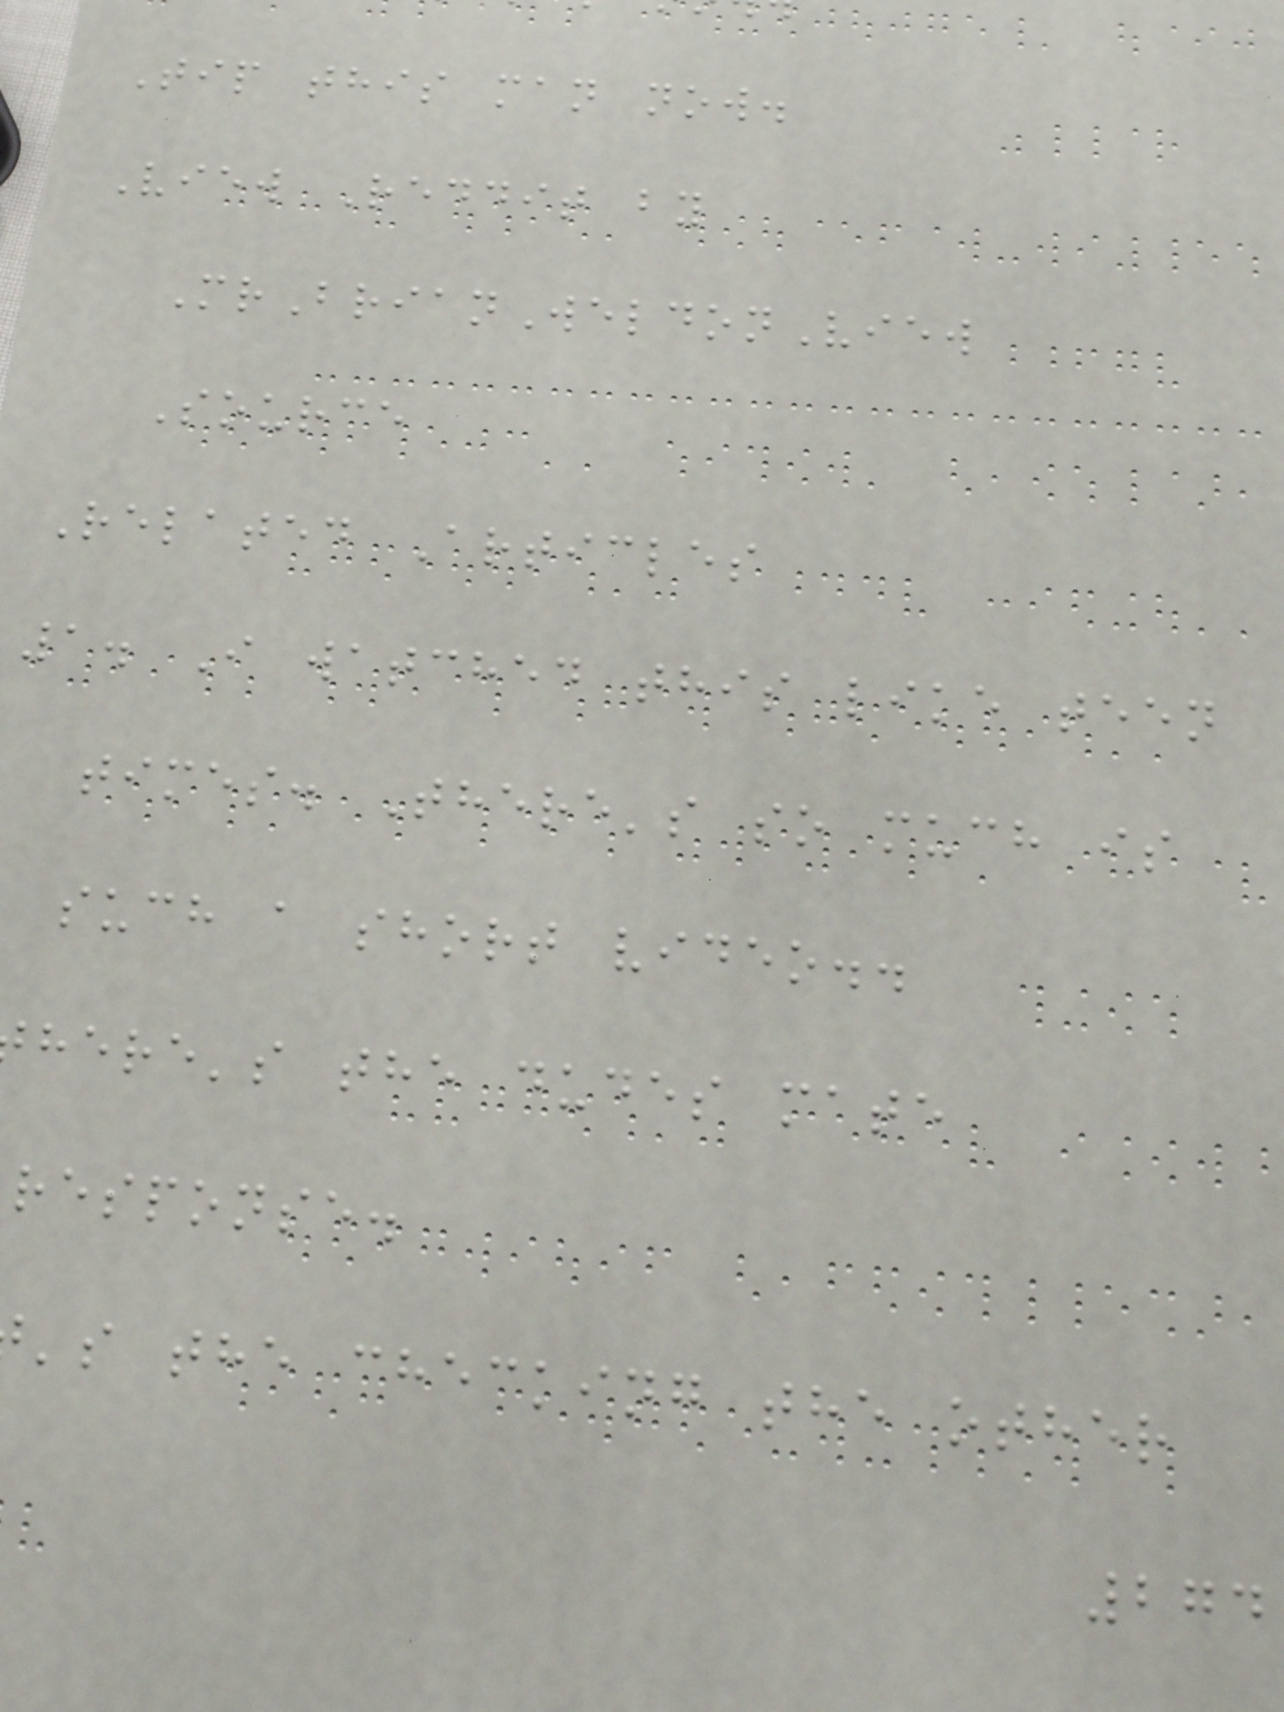Tip this man now.
View Reddit by
MrBrianWeldonView
Source
Related Articles
1. I watched this like teen
times. There's so much is
such a short video..
here's the dudes mate
response.
's the checking the other
274
